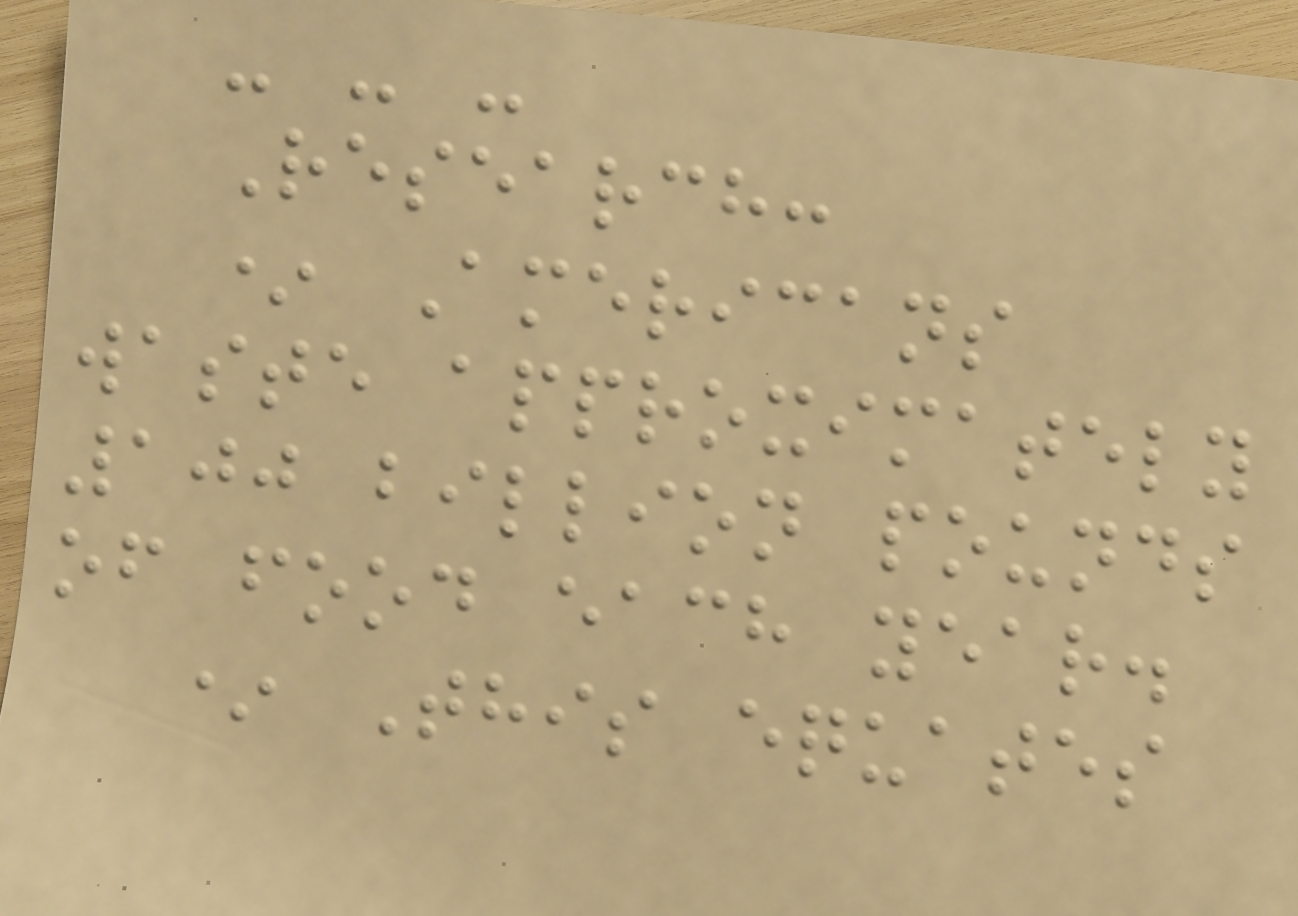- - -
Research:
* Americans
waste approximately
100 billion pounds
of food each year.
* This equates
